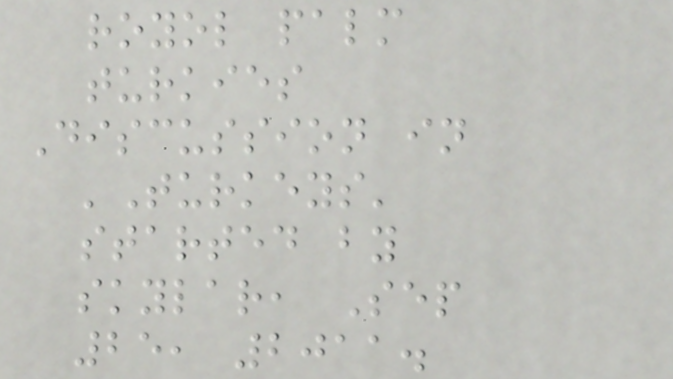royol palm
turkies
Discussion in
'Turkeys'
started by
skylar, Sep
25, 2011.
